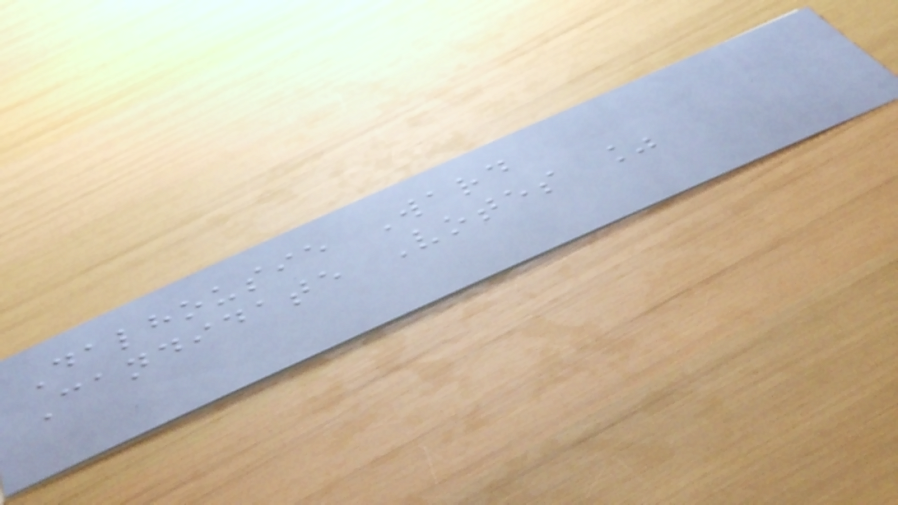Dalhousie Ward
Candidate Votes %
